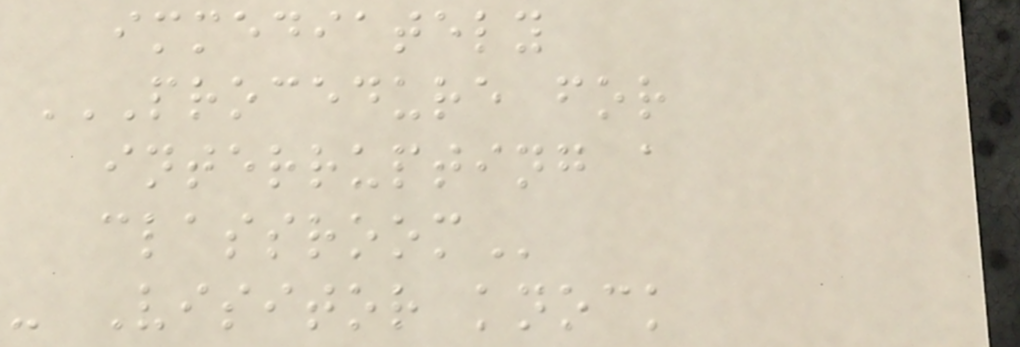immediately
PROCEDURE FOR
INTERRUPTING A
CLASSROOM
- Visitor knock
